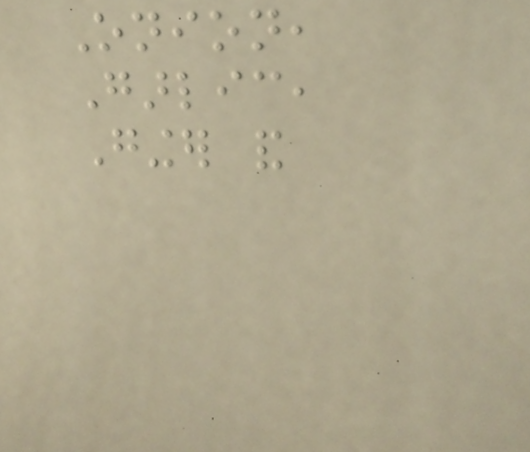Onion,
Garlic,
Ginger and
